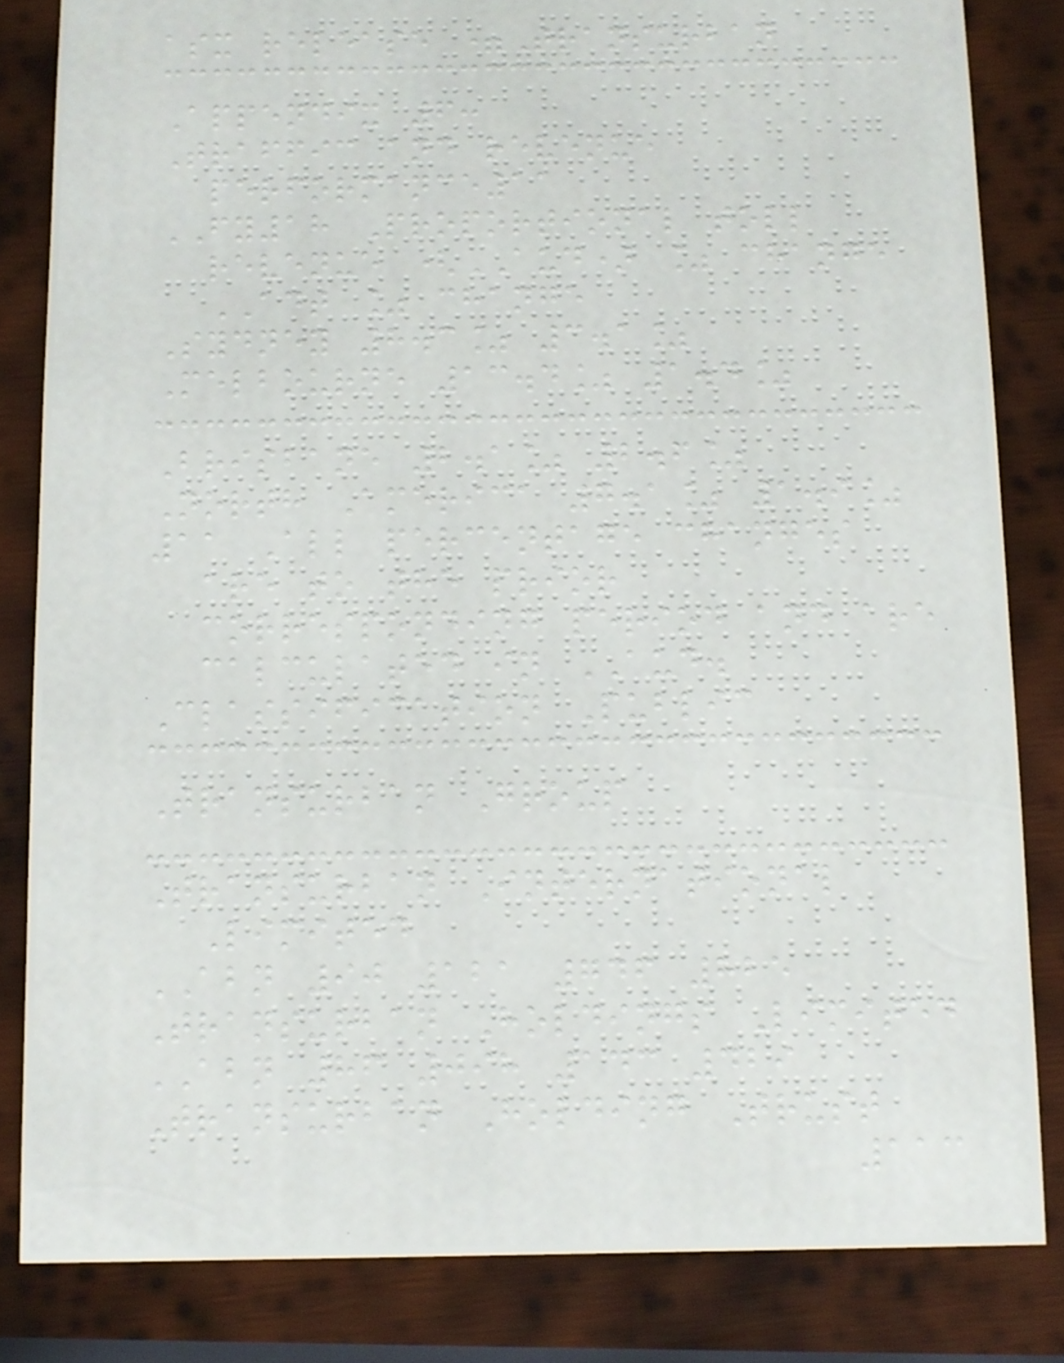asx release =Transurban
Appendix 6:
Traffic and revenue
performance11
FY18 Proportional toll
revenue (AUD) % change
ADT % change
Sydney 8.3% 3.1%
Melbourne 13.4% 1.4%
Brisbane 2.1% 2.6%
North America 7.1% 1.9%
11 All percentage changes
are to the prior
corresponding period and are
calculated in AUD.
Classification Public
Transurban Group
Transurban International
Limited
ABN 90 121 746 825
Transurban Holdings Limited
ABN 86 098 143 429
Transurban Holding Trust
113
